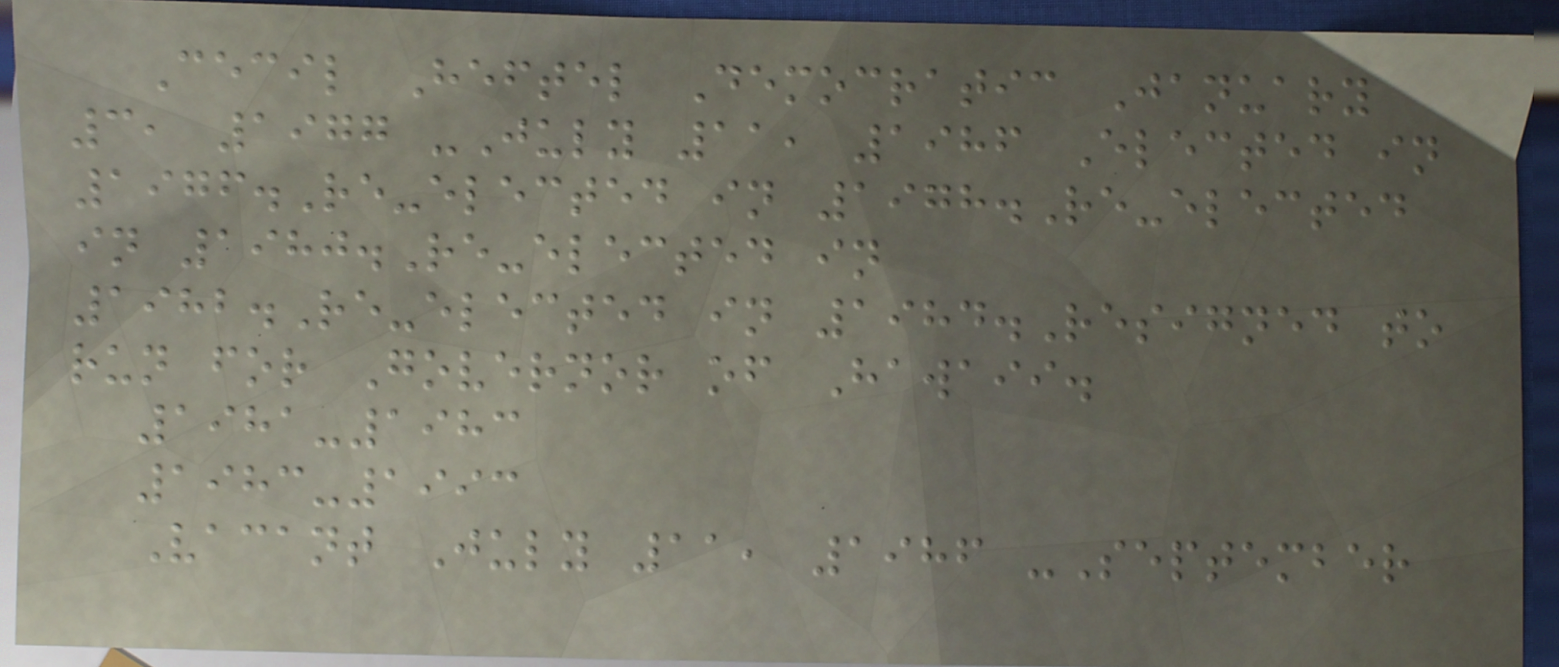Cecil Heftel Democratic January
3, 1977 -July 11, 1986 Elected in
1976.Re-elected in 1978.Re-elected
in 1980.Re-elected in
1982.Re-elected in 1984.Resigned to
run for Governor of Hawaii.
1981-1983
1983-1993
Vacant July 11, 1986 -September
